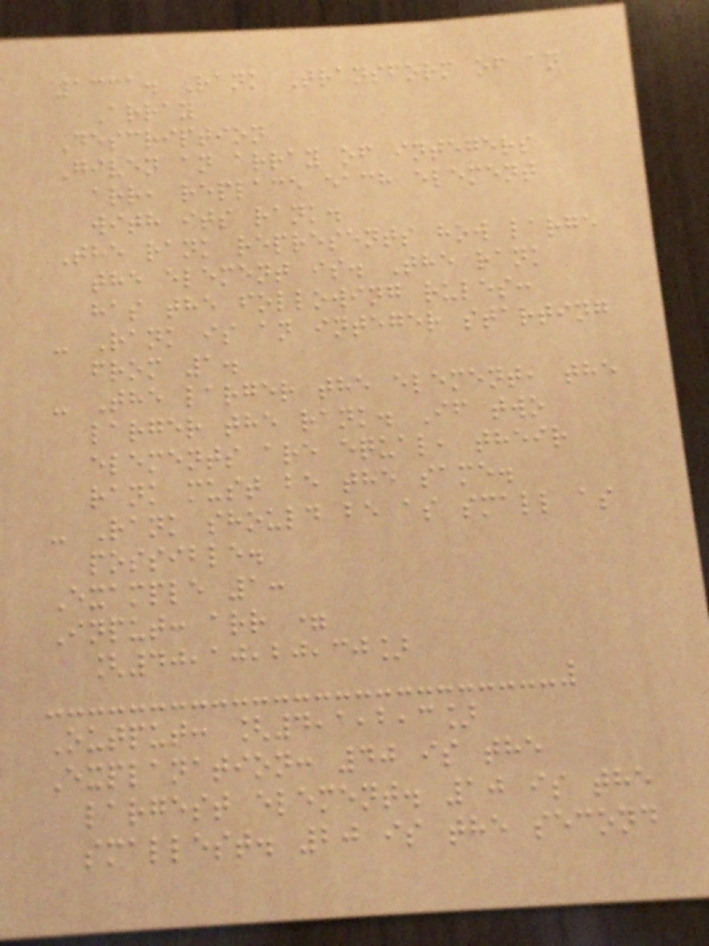1331. Rank Transform of an
Array
Description
Given an array of integers
arr, replace each element
with its rank.
The rank represents how large
the element is. The rank
has the following rules:
- Rank is an integer starting
from 1.
- The larger the element, the
larger the rank. If two
elements are equal, their
rank must be the same.
- Rank should be as small as
possible.
Example 1:
Input: arr =
[40,10,20,30]
Output: [4,1,2,3]
Explanation: 40 is the
largest element. 10 is the
smallest. 20 is the second
